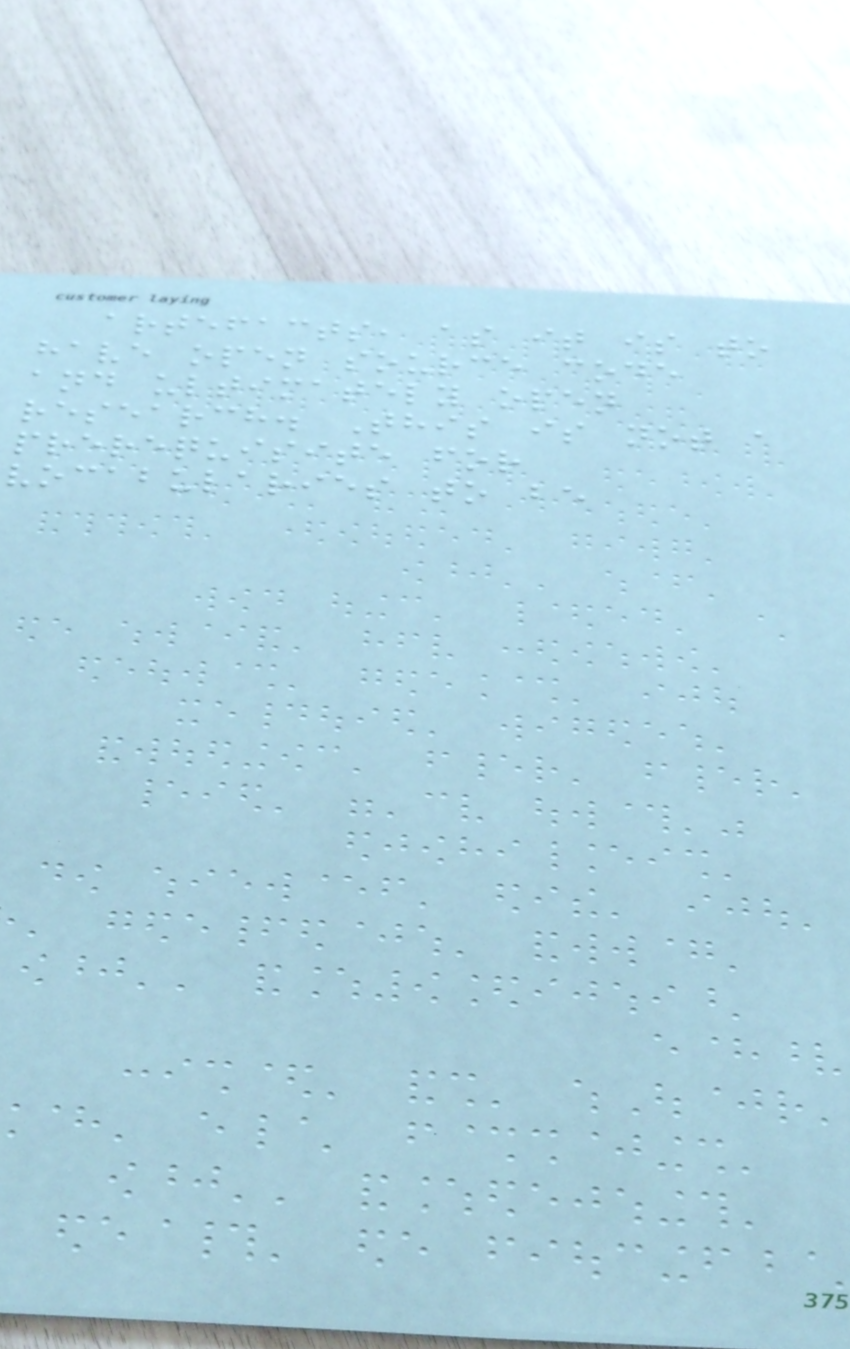artefacts, as it is to
have open source code
and ultimately open
research. This is not a
prerequisite for
vocabularies to be
